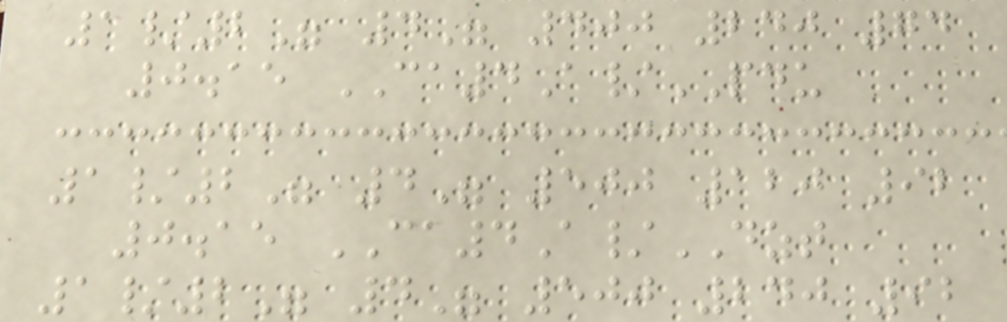1/2" 4" 400 240 74
0.15 CA4A/PDU
1/2" 4" 500 120 92
0.15 CA4A/DZT
1/2" 4" 500 240 92
